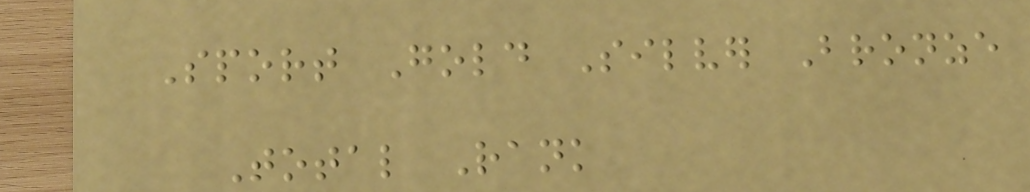Sport Gold Silver Bronze
Total Rank
